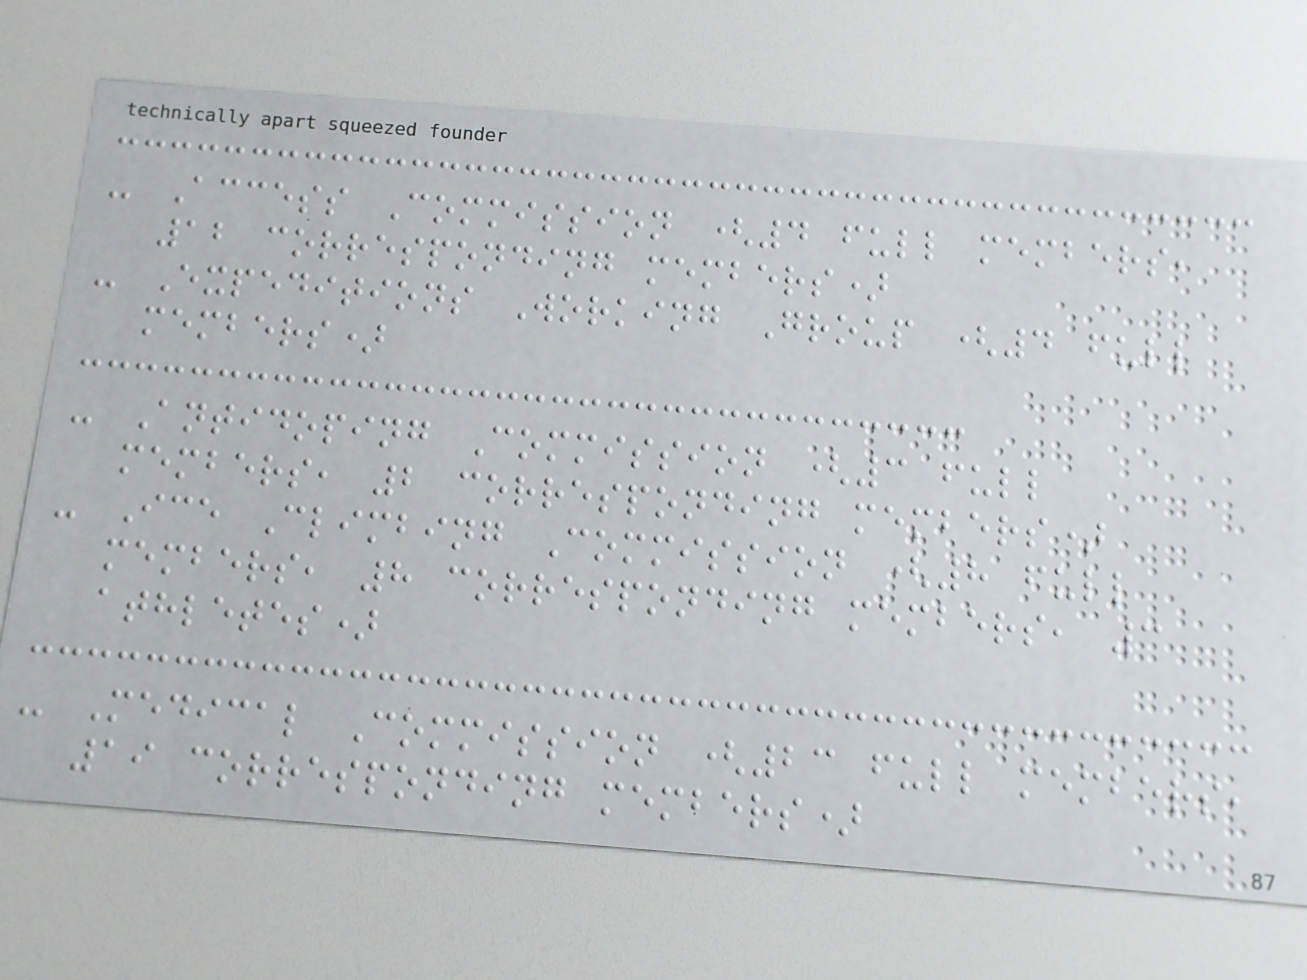- Access Commission (4 full members,
12 corresponding members)
- Expeditions Working Group (4 full
members)
- Antidoping Commission (3 full
members, 2 corresponding members)
- Ice Climbing Commission (8 full
members, 8 corresponding members, 3
athletes)
- Medical Commission (23 full members,
19 corresponding members)
